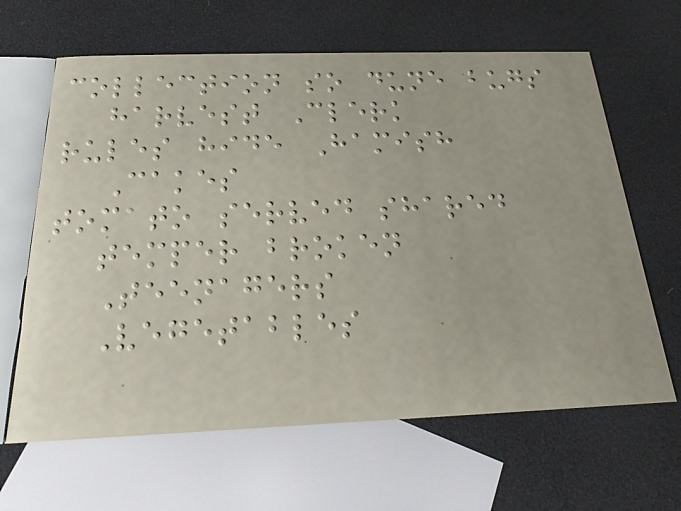collection so dune bugs
harvest Clerk
rules hide Hamish
Cakes
tomato served shared
temper broken
Teenagers
Vegetables
